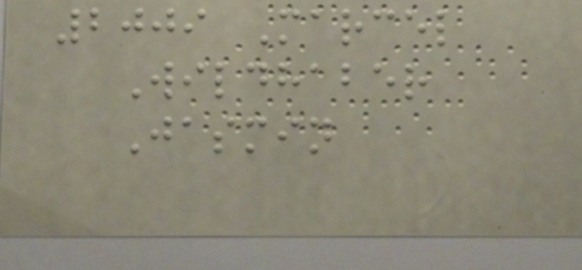2009 Marcel
Wildhaber
Jasmin
